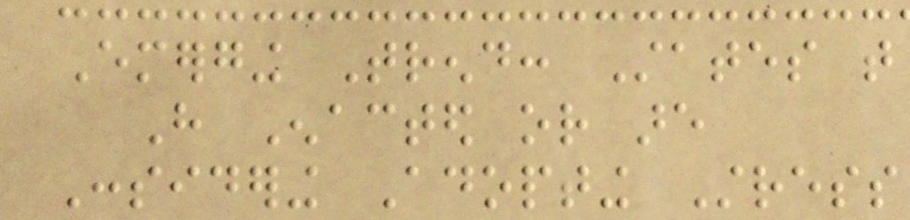Emerging Trend: States that
Have Enacted or are
Considering Adopting Stress
